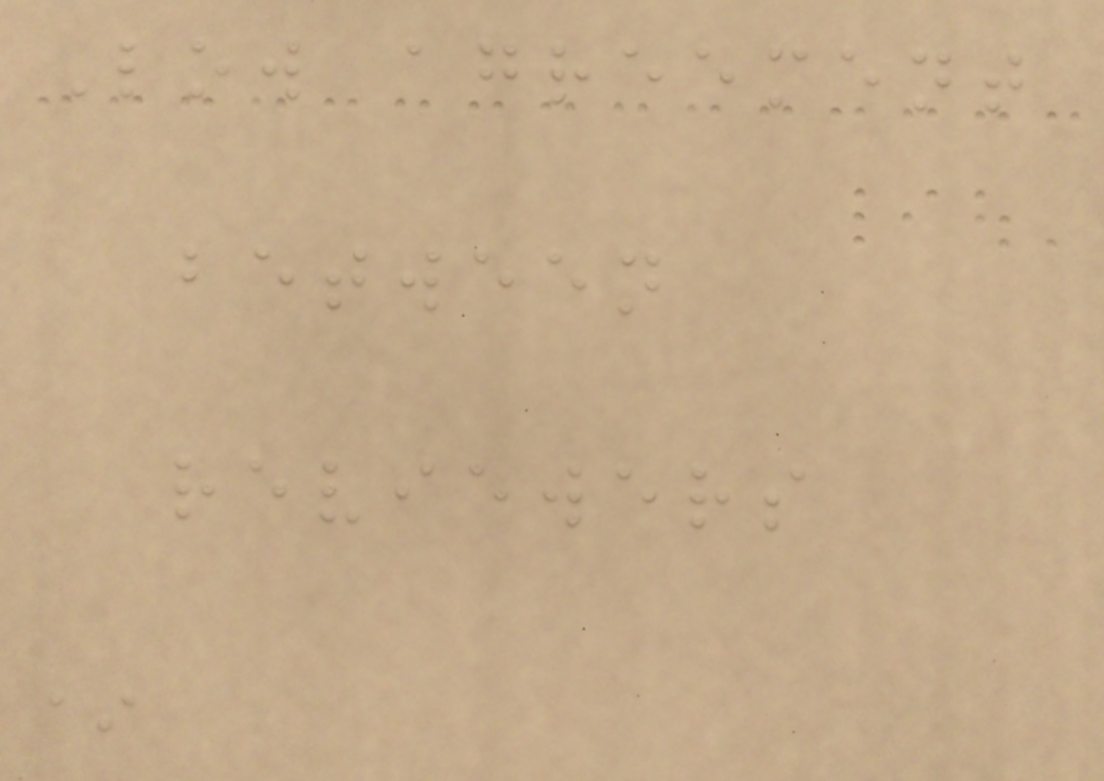Low agreement
between
reviewers
*
